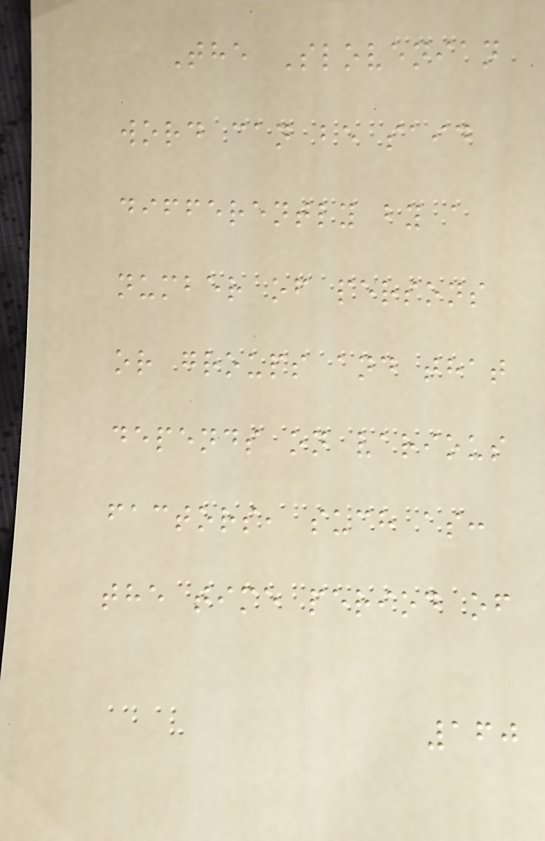The Slovenian
word can be said
differently by a
number of persons
or groups and that
depends on various
factors, such as:
the time period of
160
